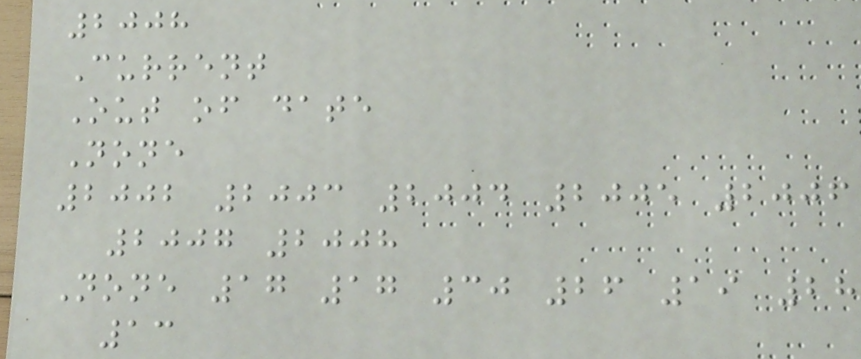2008
Current
Out of date
None
2002 2003 2004 2005 2006
2007 2008
None 17 17 30 26 19 28
13
